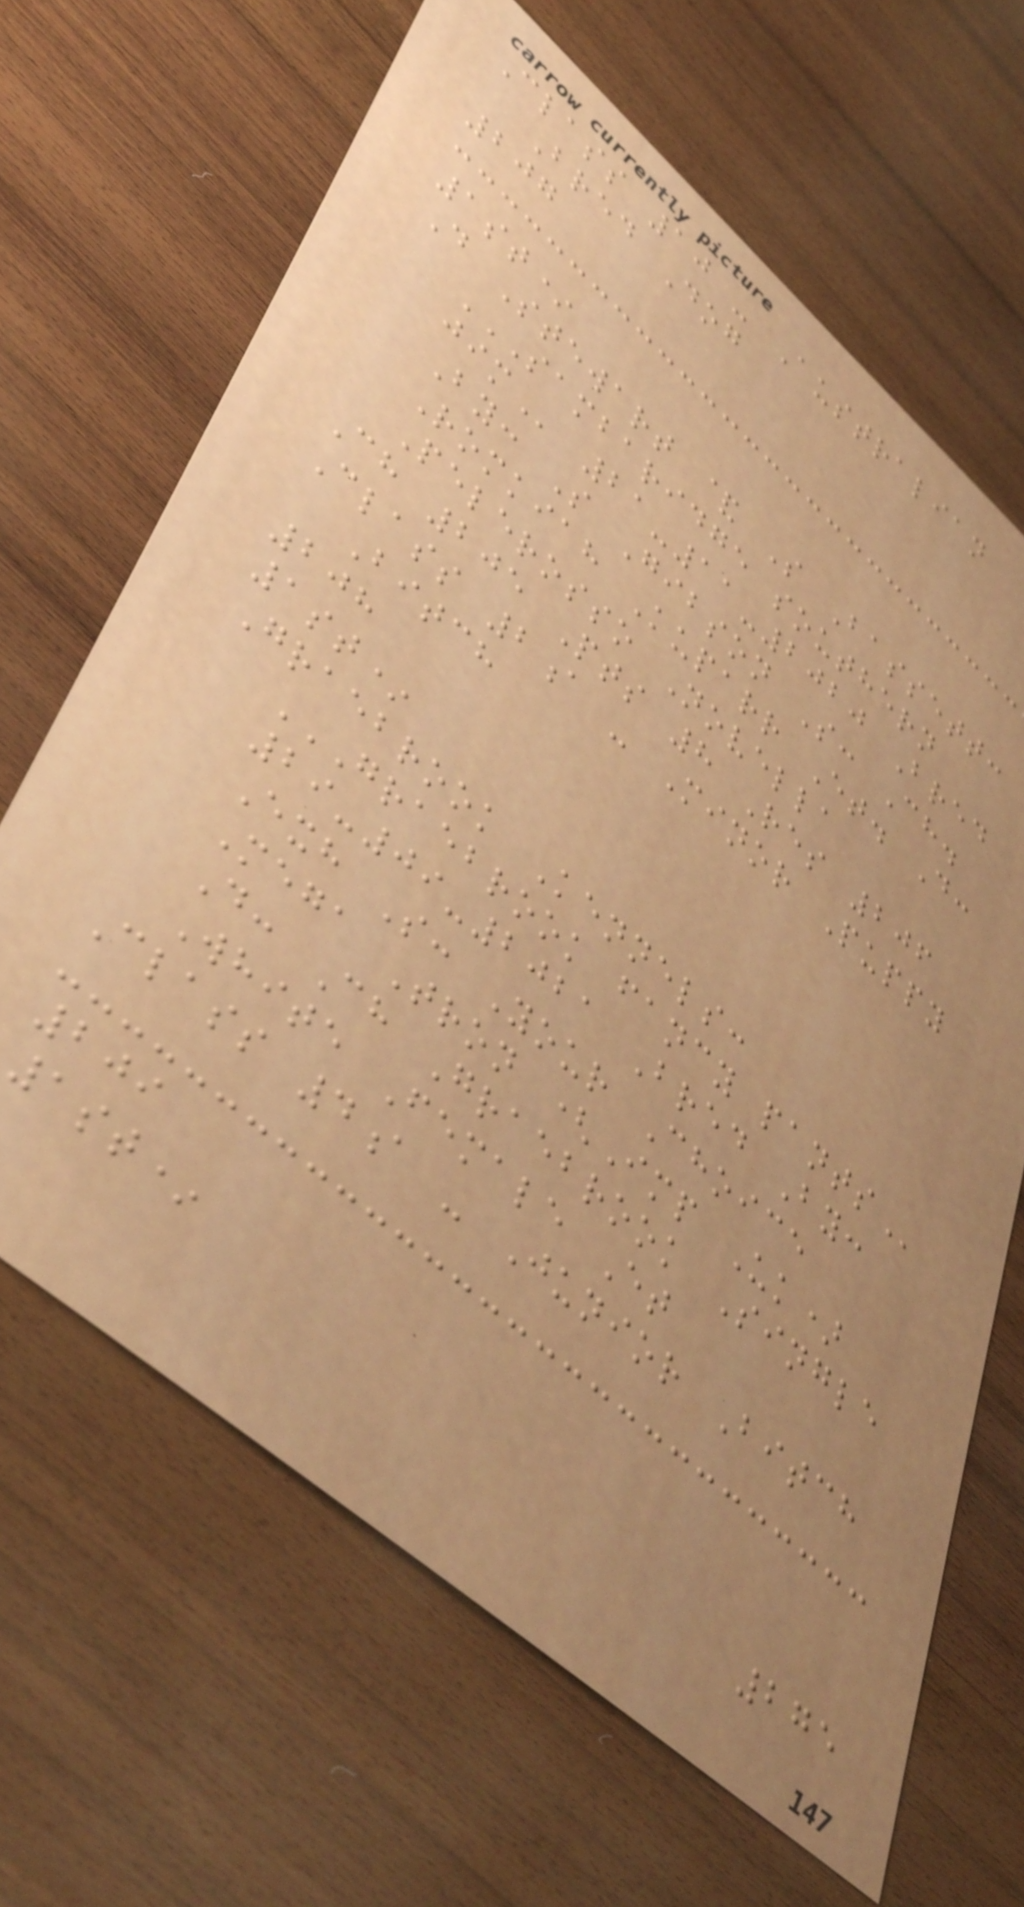Class 10 - Australian
Bred Dog
207
1st*
D Stewart & S Bassett:
SAMBARIDGE SOUTHERN
JIM 21-11-2020 Bred
By: S Gibson S: Ch.
Romkiah Kuparr Et. D:
Pelerosso Novella
Ch 205 Pts 8 Res 206
Class 2a - Minor Puppy
Bitch
208
1st*
Graebrook Kennels:
GRAEBROOK FANCY PANTS
29-09-2021 Bred By:
Exh S: Your Choice
Mega Tron (Imp Uk)
D: Ch Graebrook Single
White Female Et
Class 4a - Junior Bitch
209
1st*
275
